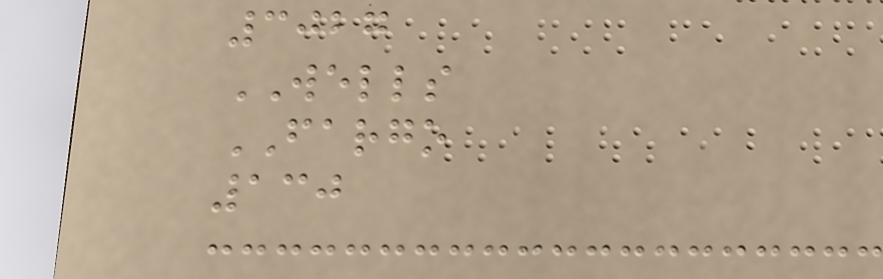3027
WELLS
FARGO
130
